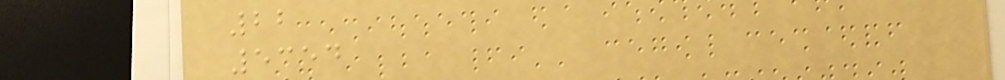22
5354
